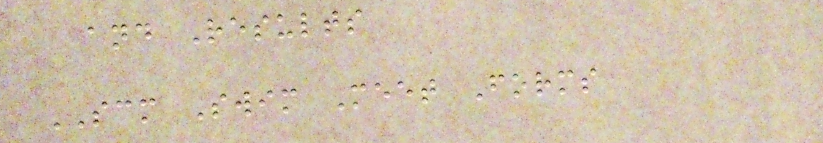and Results
SCM Swim Meet Forms
